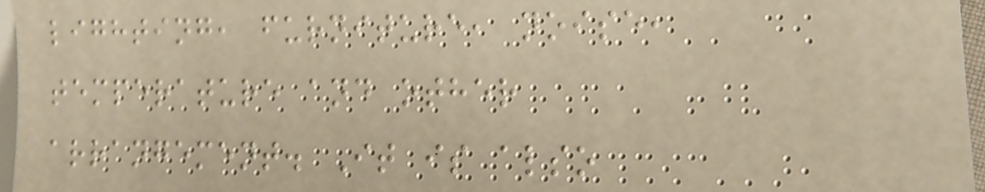lighting, furniture, noise,
temperature and other
arrangement. It is also
